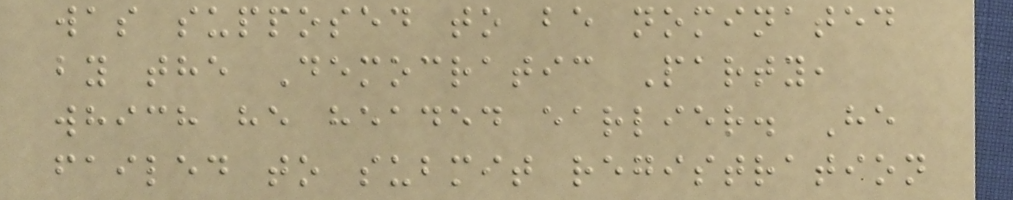was supposed to be nominated
by the Democratic Party,
which he headed earlier. He
failed to submit registration
